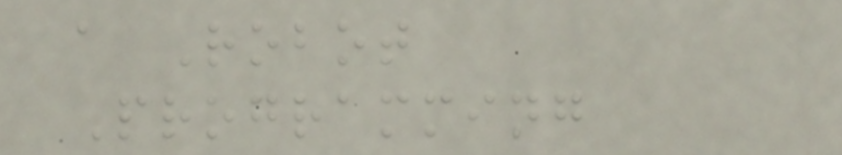a Robot
Programming
